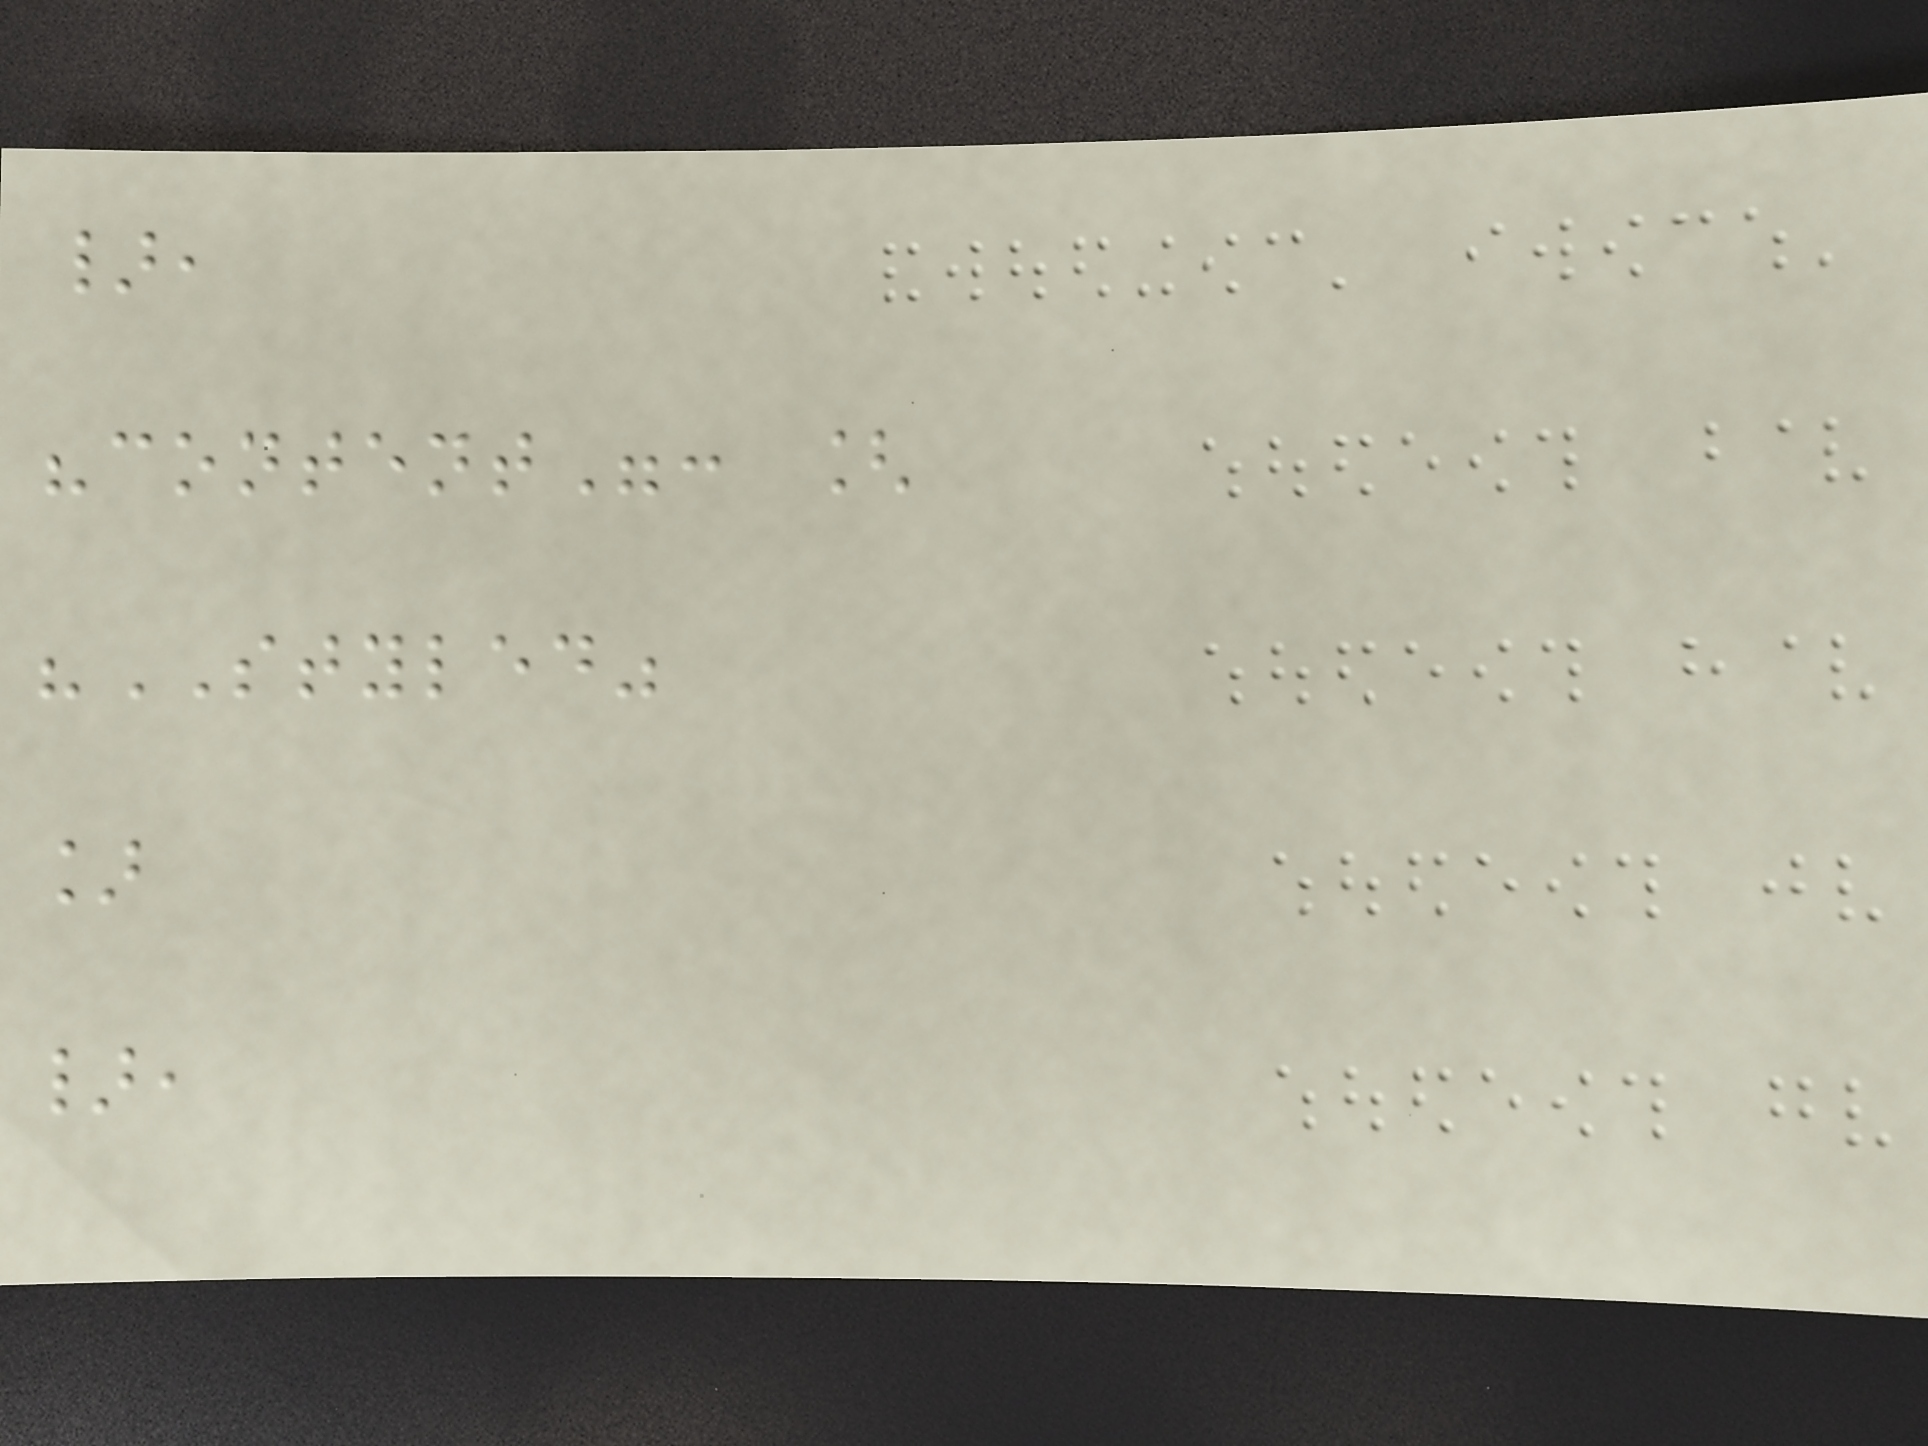},
"content": [
"STYLED"
]
},
